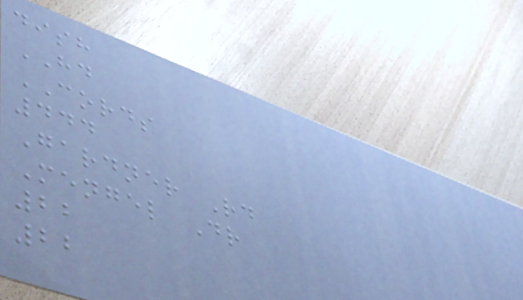dish
HD
CORDS
444
Gardner Rd
Mengel Dr
22
22
